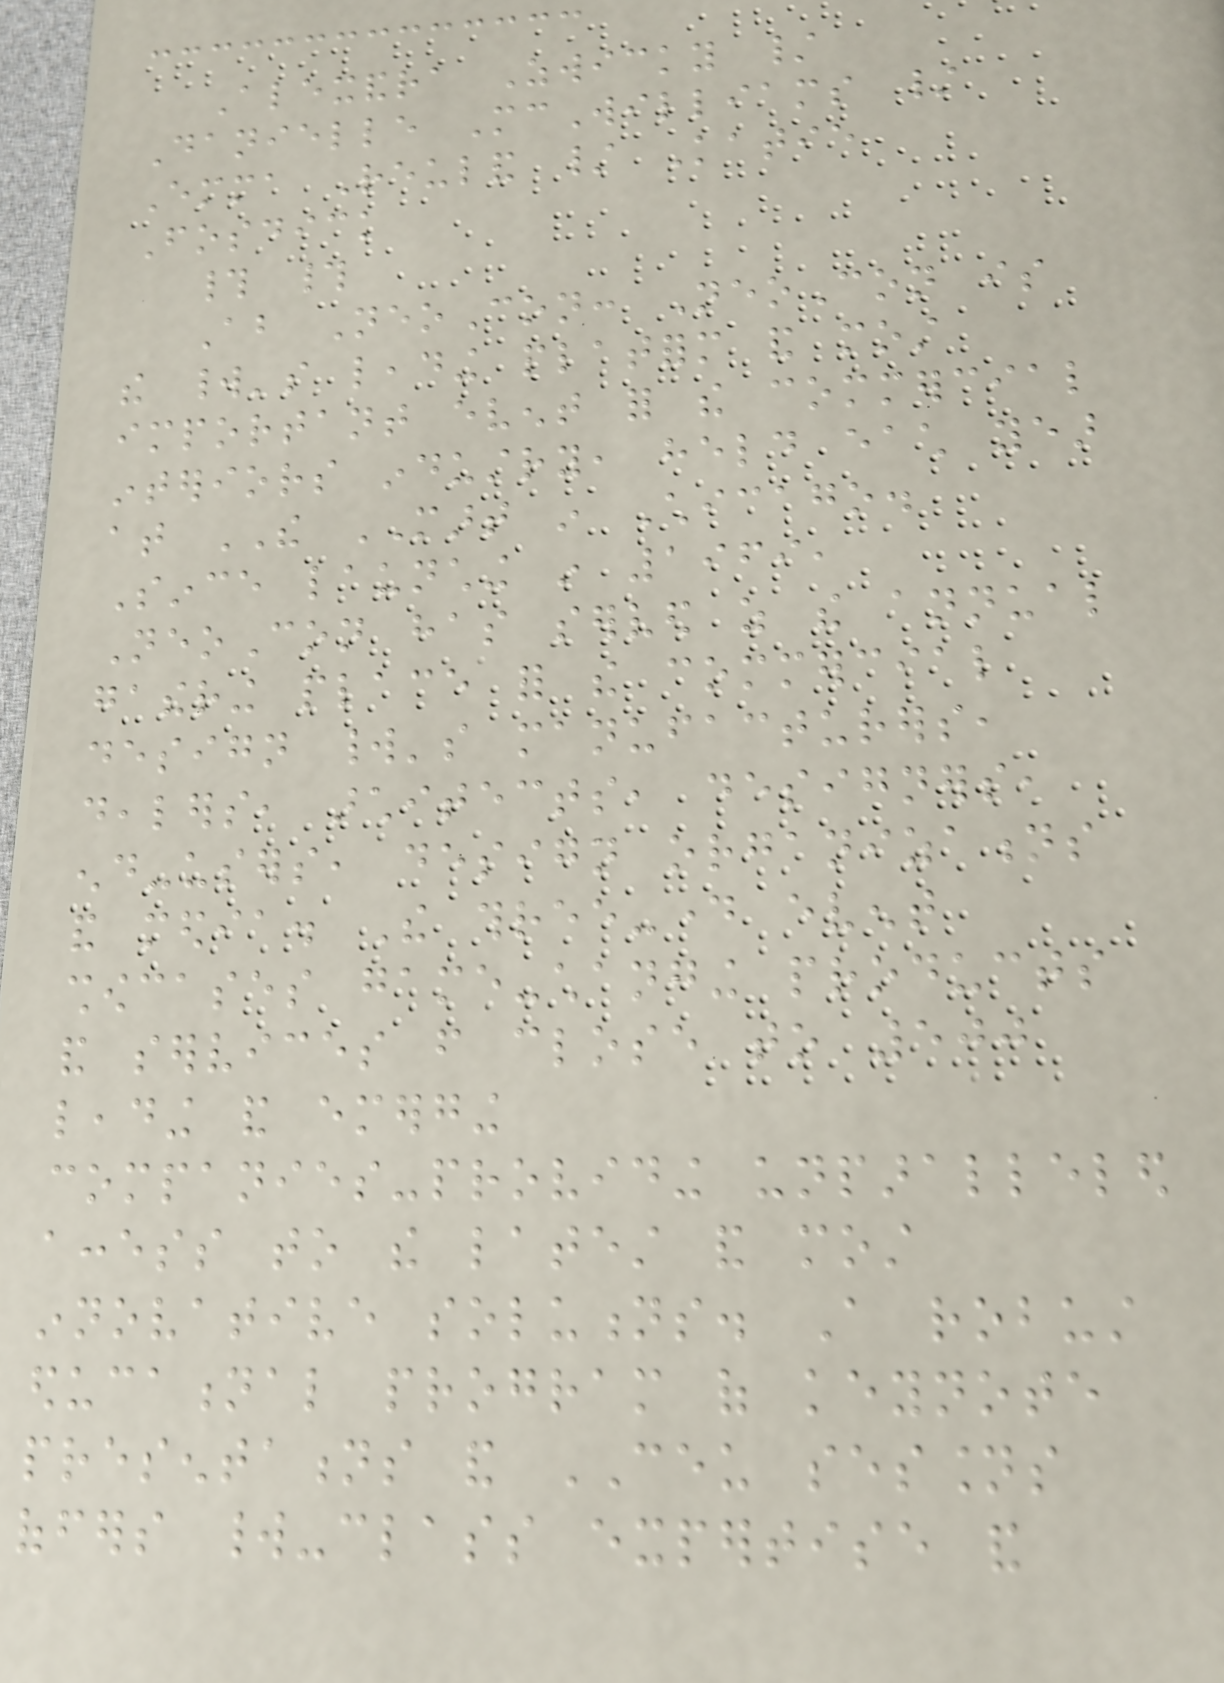Alexandra Zwicky /
Danielle McWilliams /
Emma Reuland / Katie
Fosdick
# #
About NeoCon: NeoCon is
the world's leading platform and most
important event for the commercial
interiors industry, held each year
at THE MART in Chicago.
Since launching in 1969,
NeoCon has served as the annual
gathering place for the commercial
design world's manufacturers,
dealers, architects, designers,
end-users, design organizations
and media. The three-day event
showcases game-changing products
and services from close to 500
leading and emerging
companies-providing unparalleled
access to the latest and most
innovative solutions. A robust
educational program of keynote
presentations and CEU sessions
offers world-class expertise and
